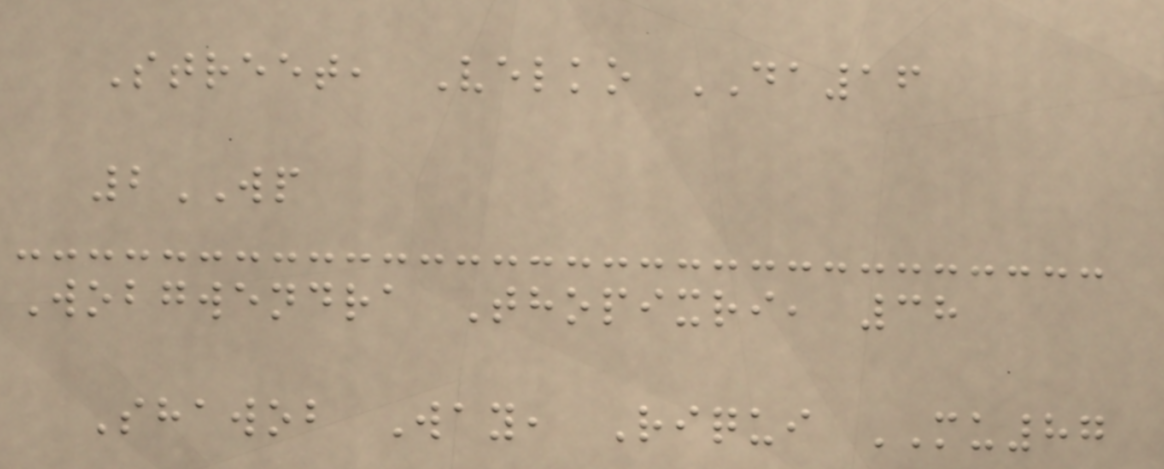Street, Velko DA16
2WP
Wobgwendra Thopixri, 38
Shawob Way, Riqui MU87
